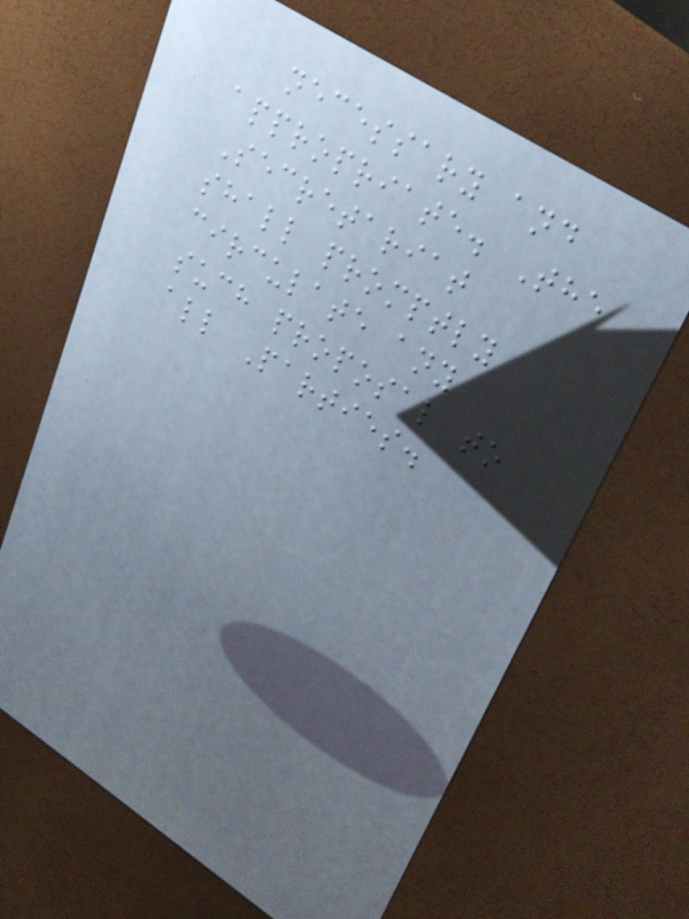necessary and
appropriate. The
Secretariat
shall promptly
circulate any
such proposal to
all Parties.
